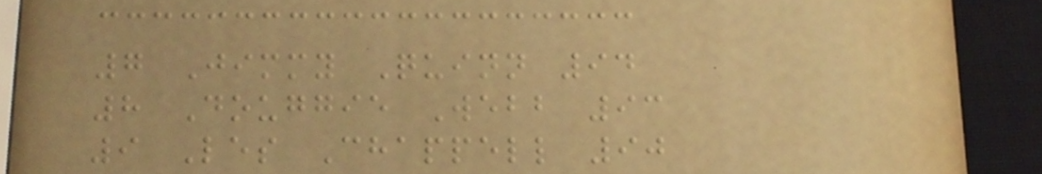7 Jimmy Quinn 94
8 Douggie Webb 93
9 Les Chappell 90
